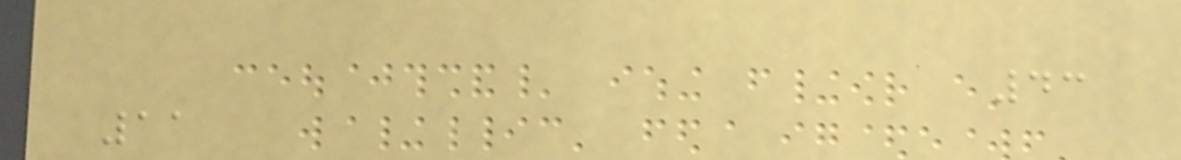43
11
